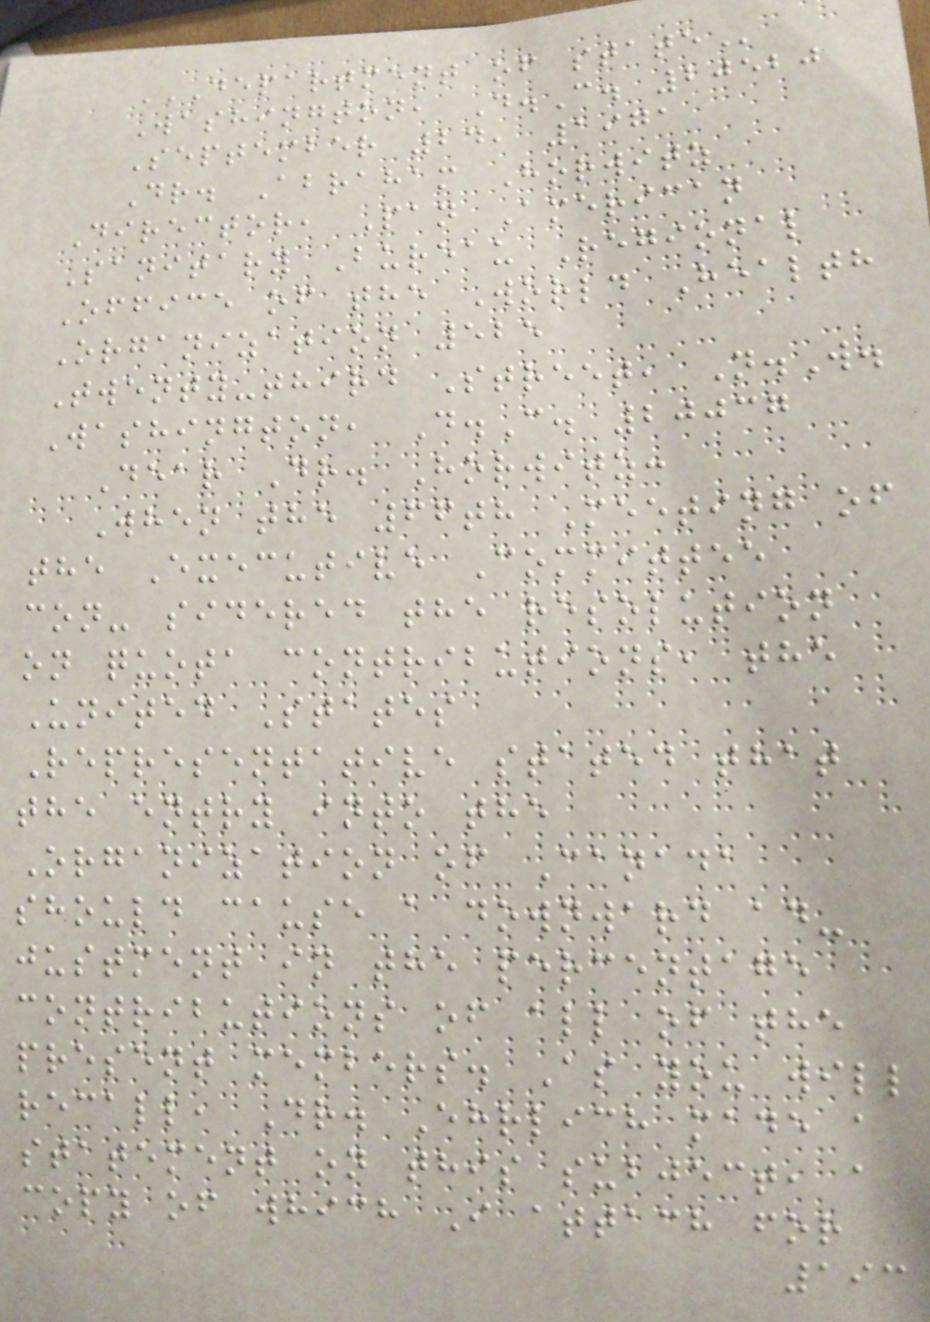DEPARTMENT OF STATE
Washington, D.C. 20520
September 24, 1971
Dr. Abraham Horwitz
Director, Pan American
Sanitary Bureau Regional
Office of the World Health
Organization 525
Twenty-third Street, N.W.
Washington, D.C. 20037
Dear Dr. Horwitz:
When the 66th Meeting of
the Executive Committee
con- sidered the resolution
on quota contributions, the
United States
Representative stated that
the entry into the
Organization of Canada
should cause a downward ad-
justment in the percentage
contributions of all of the
present members. As you will
recall, Dr. Ehrlich made a
statement on this subject, a
copy of which I attach for
193
